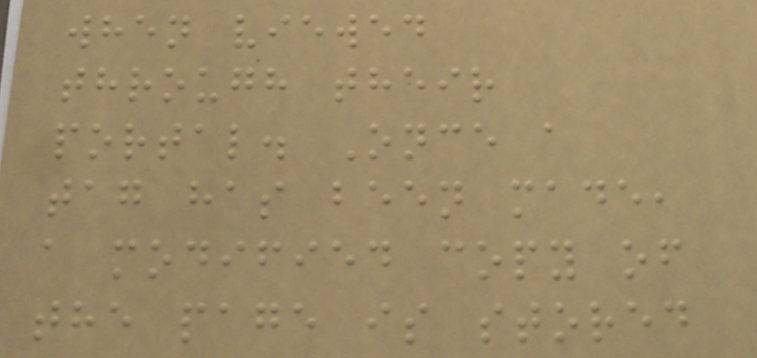when viewed
through their
portal. Once a
tag has been made,
a modified copy of
the page is stored
